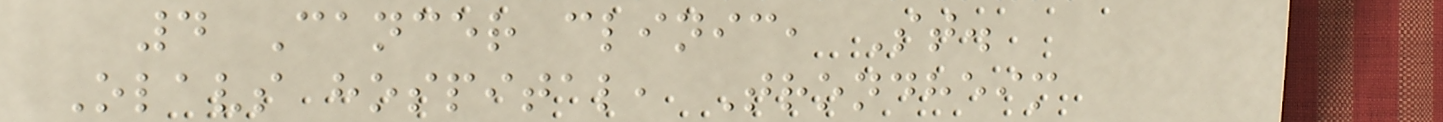4 Cancer clinic, St.
Olavs hospital, Trondheim
